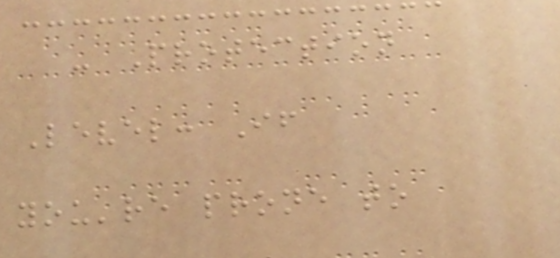- Protection
Level: If
you're prone to
